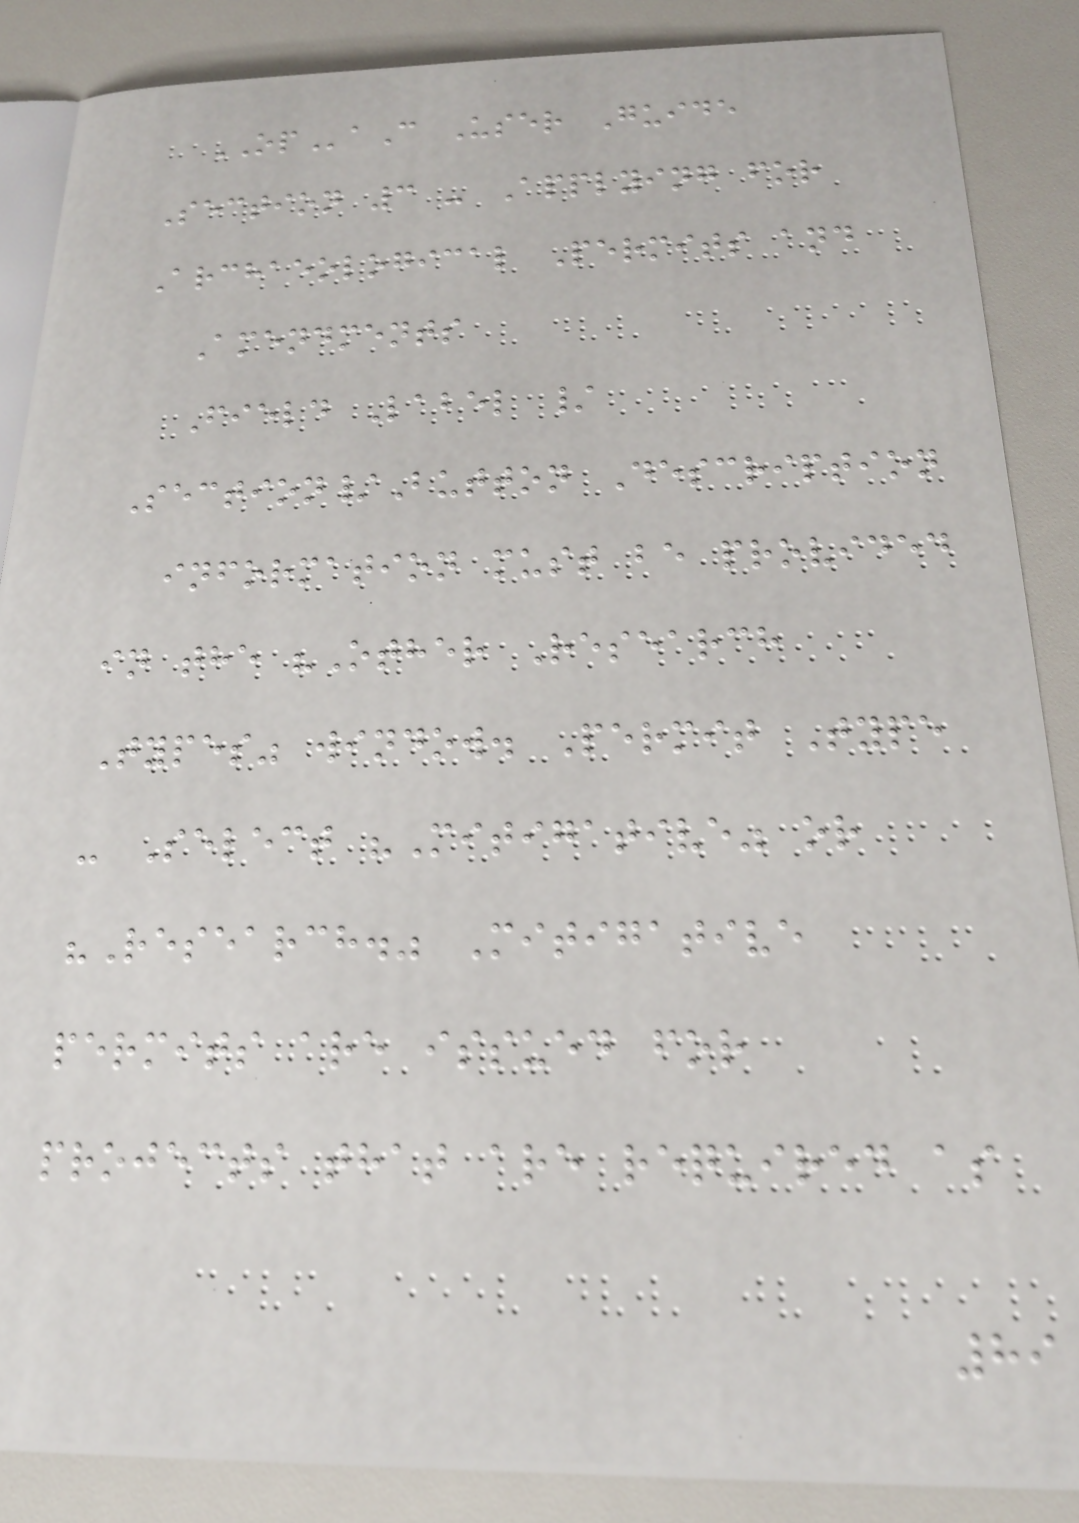OPaC User Guide
Section 3 - Applying for
Archaeological Permits and
Amendments
Field Label /
Section/Button Description
information must be provided
in the "Other Research
Types" window. Permit Type
- Select "Mitigative" or
"Research." Mitigative
permits are issued for
projects that are required as
89
